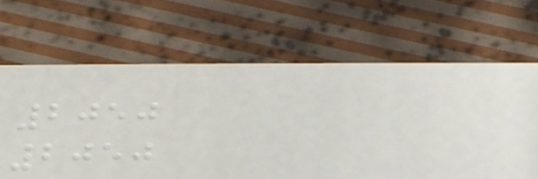2050
2050
